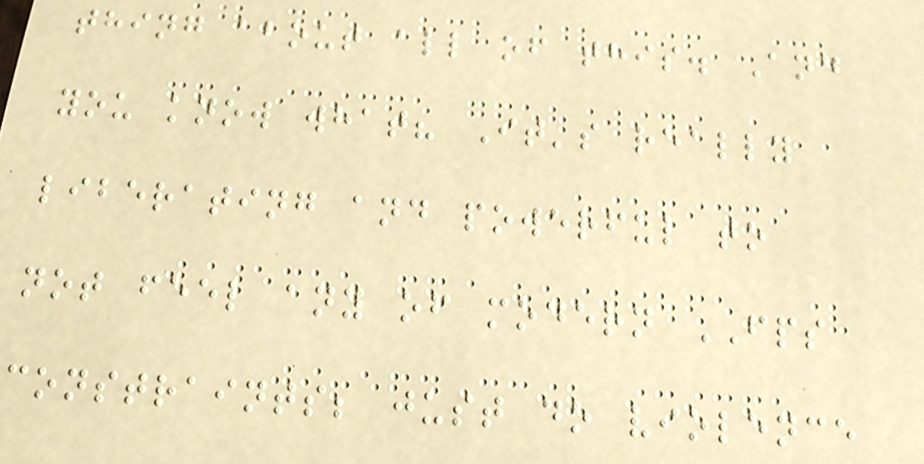thing about all of this. And
you know what? It's really
liberating and powerful to
not feel any of modern FPS
constraints; just do violence
